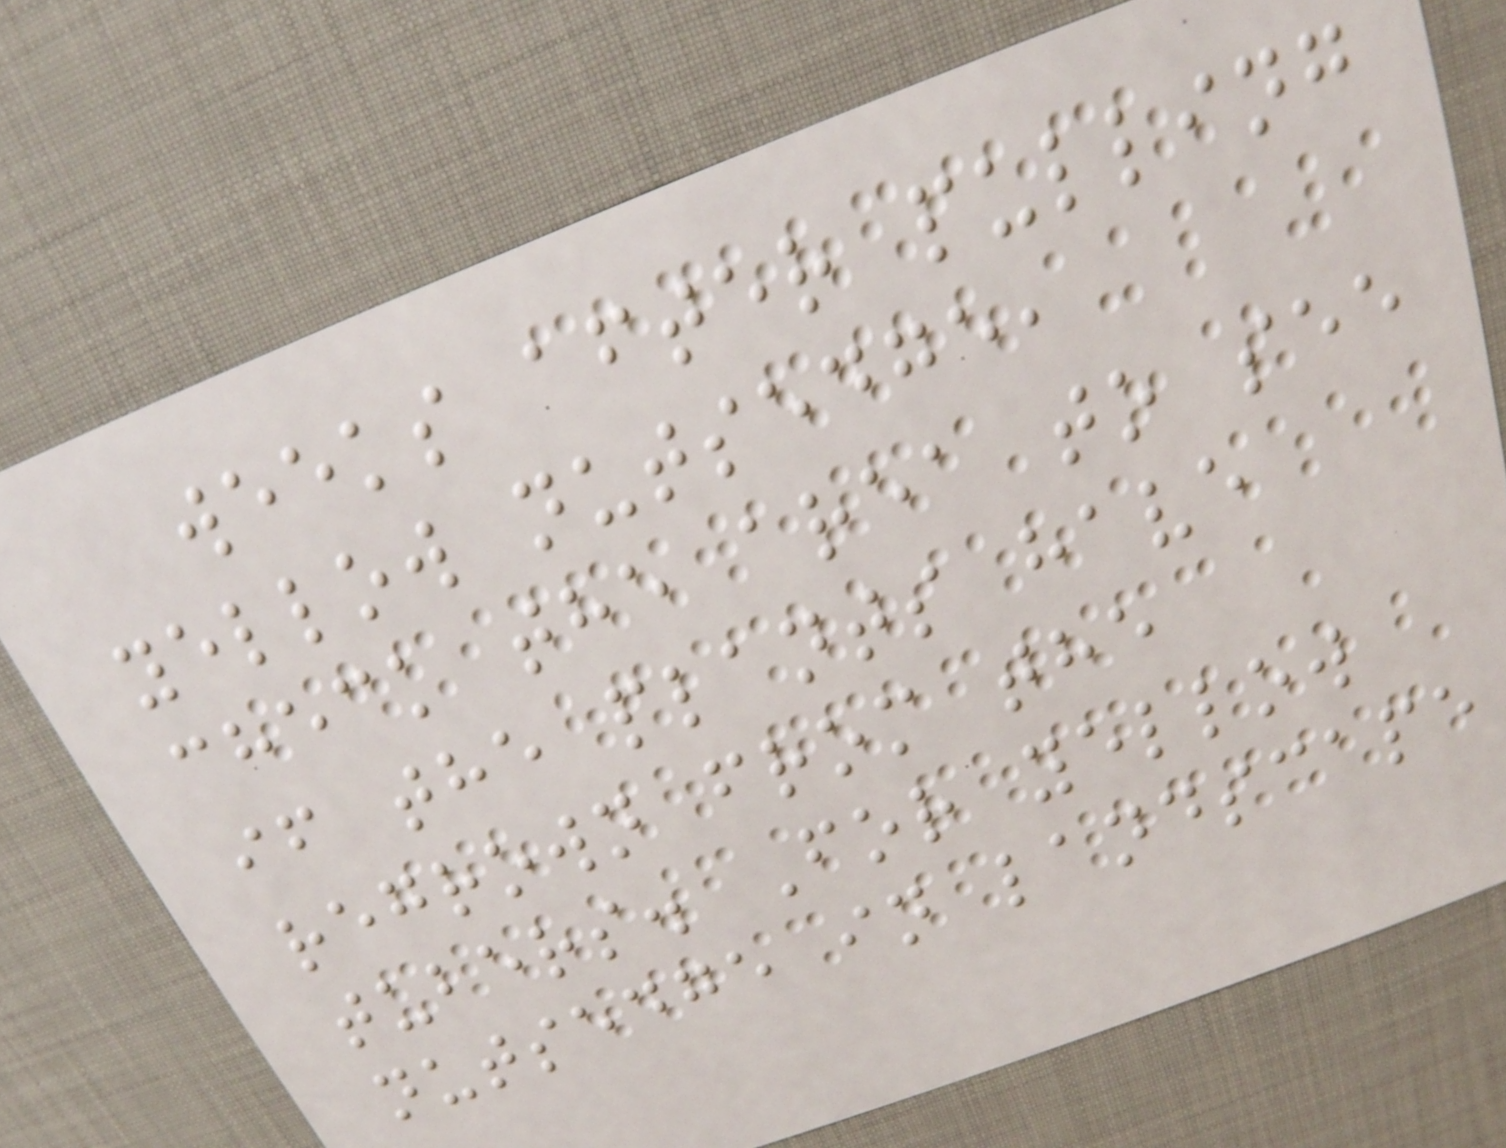weeks after pulling
yellow nutsedge,
check the area to see
if the plants have
regrown from the
tubers. For yellow
nutsedge in landscape
